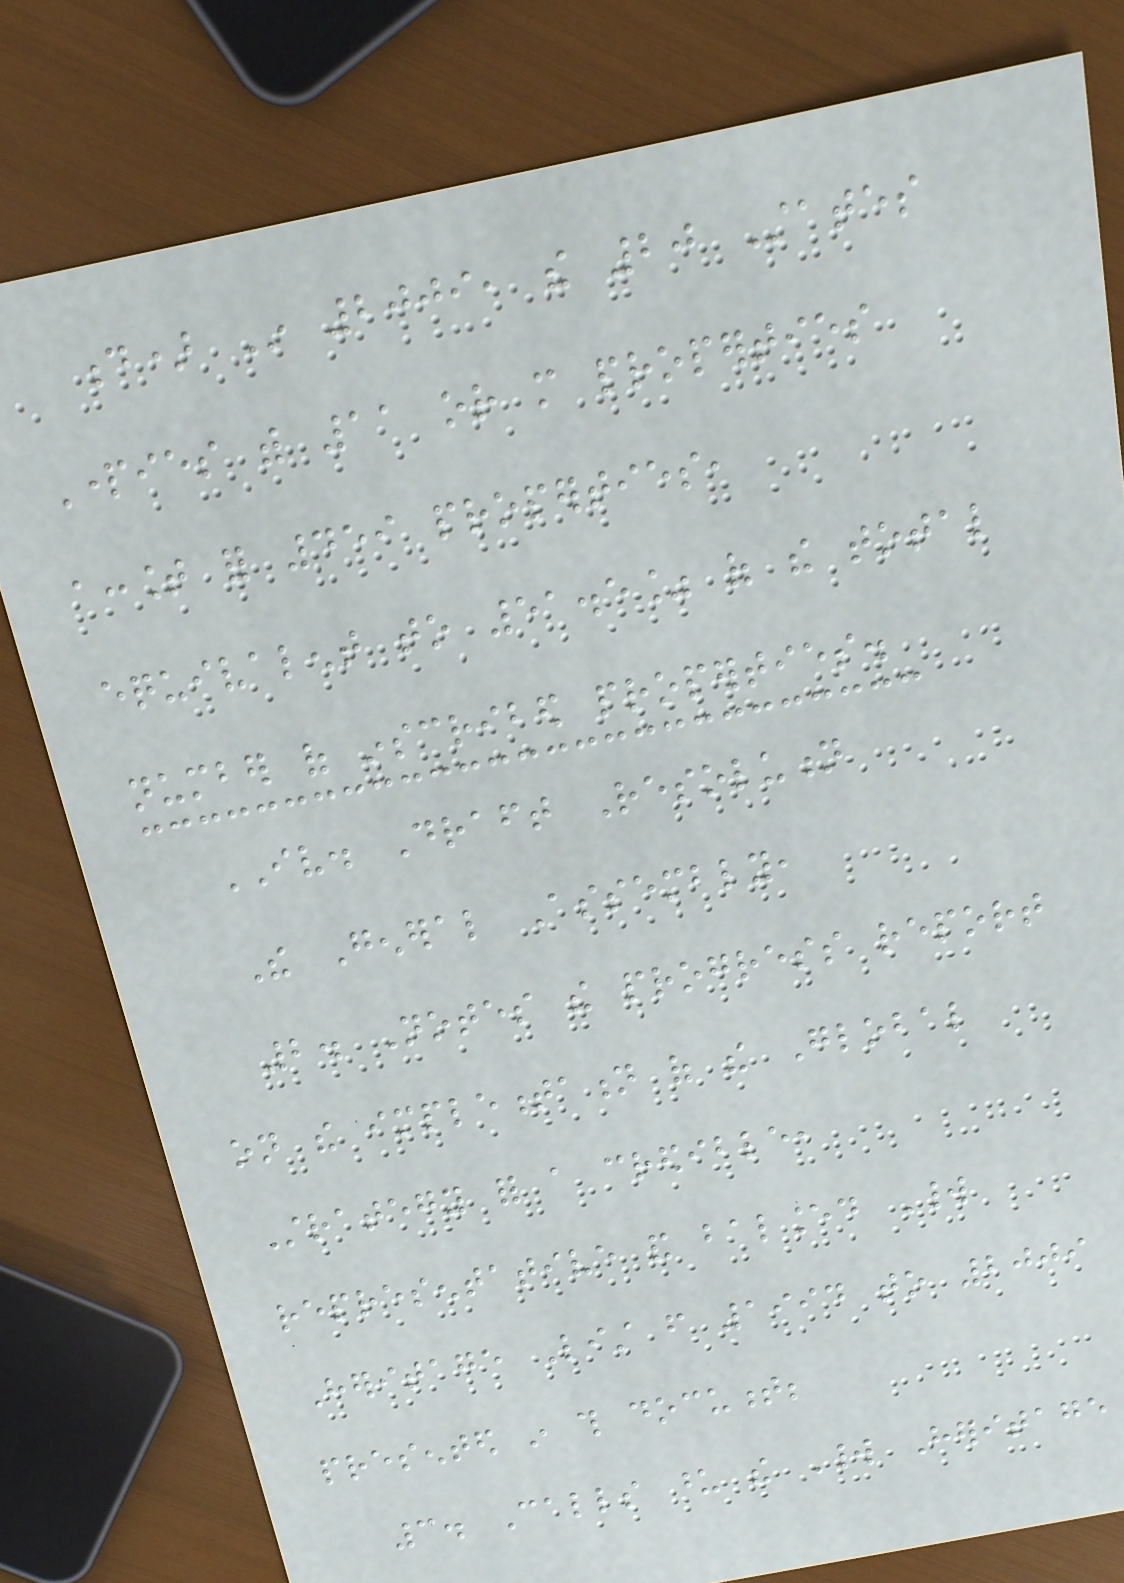d) In 2009, the 20 States
Parties with 11 or more properties
account for 459 properties,
equivalent to 51.5% of the total
number of inscribed properties.
IV. Draft Resolution
The General Assembly,
2. Notes the progress report
on the implementation of the Global
Strategy for a credible,
representative and balanced World
Heritage List from 1994 to 2009
presented in this document;
3. Calls upon the World Heritage
